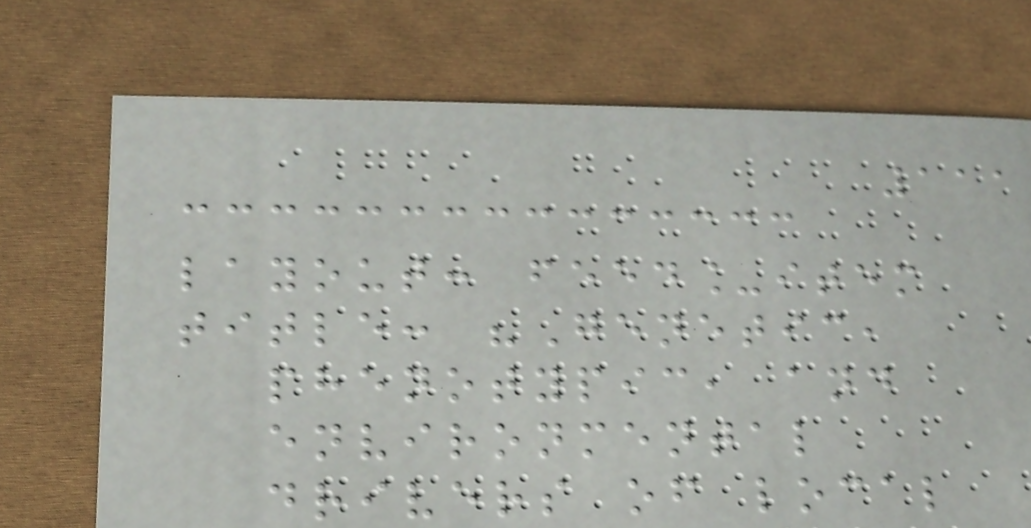111
layout: feed_item
title: "Genetic,
phenotypic, and
environmental
drivers of local
